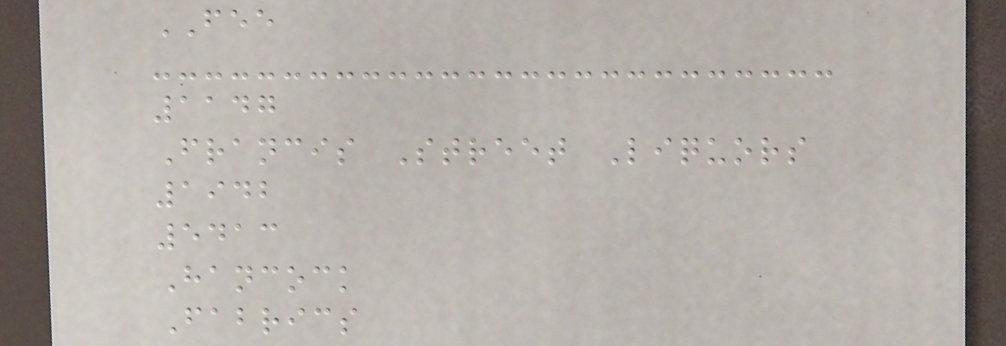FEE
1147
Francis Street Liquors
1942
5413
Hancock
Fabrics
